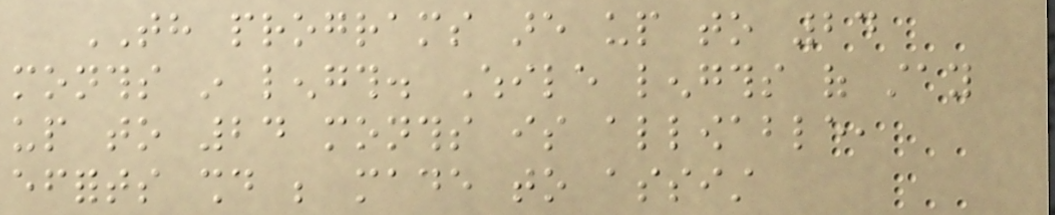TH programs are up to 24
months in length. While lengths of stay
up to 24 months is allowable,
efforts should be made to assist
